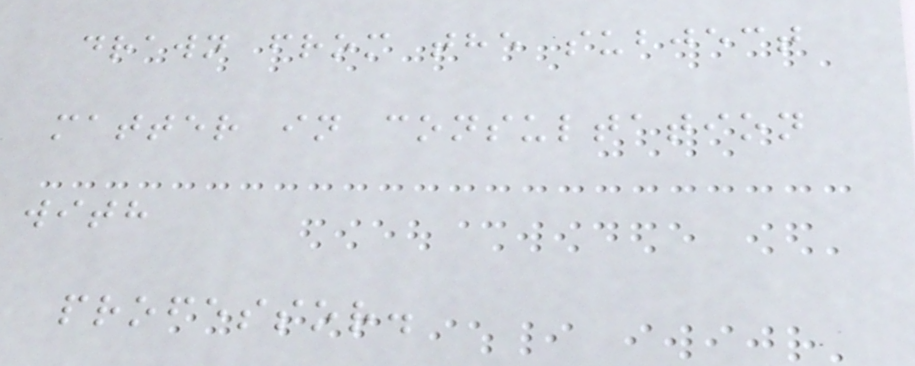drawn from the subject
matter in consultation
with
professor.
